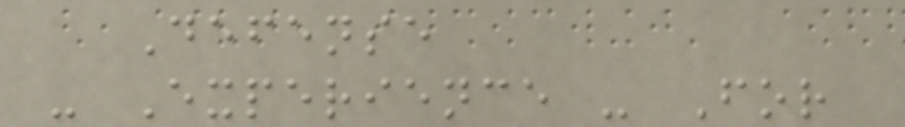Defense
- Experience - For
